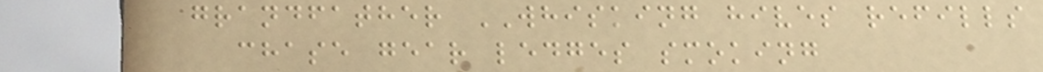grandfather WHISKING hives refills
chase gear ledges smoking
